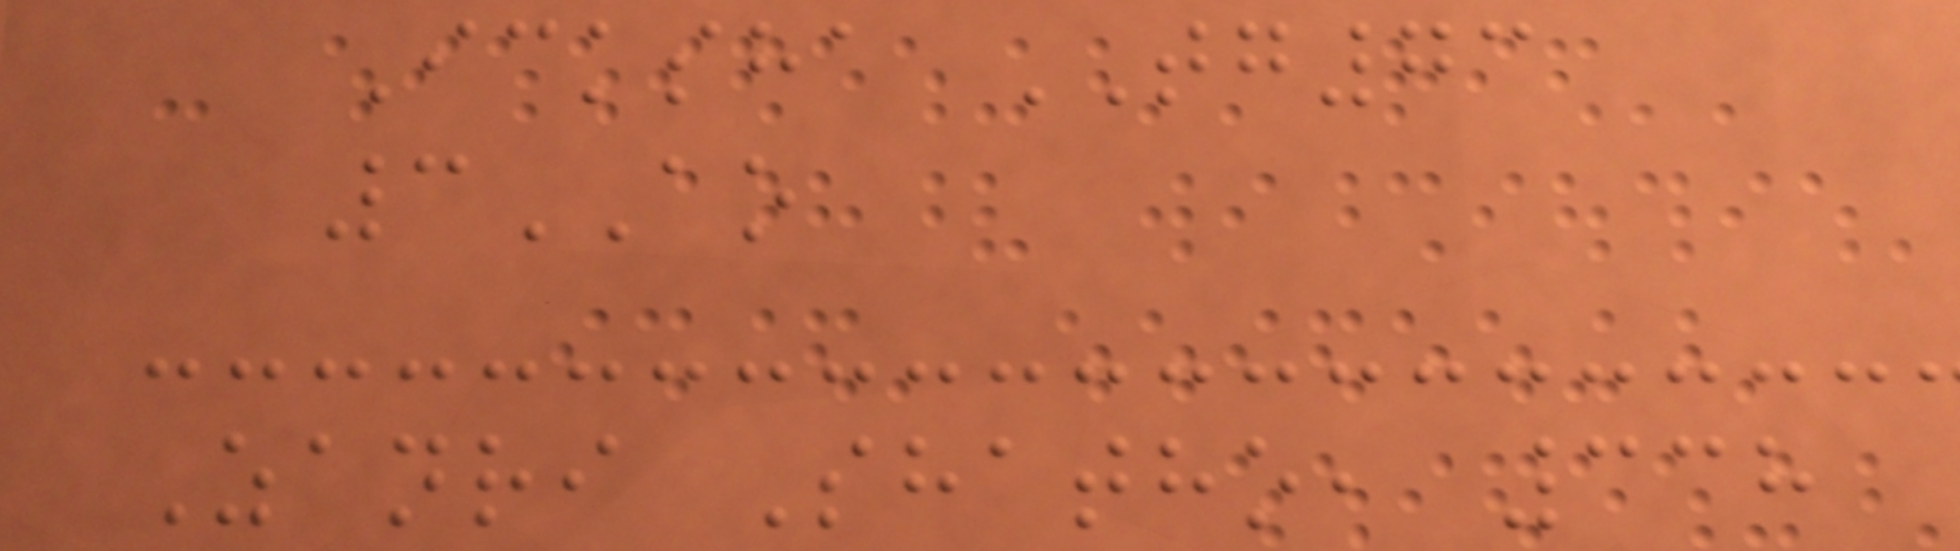Icksha TG73
3AO
Zanri Shatho, 338
